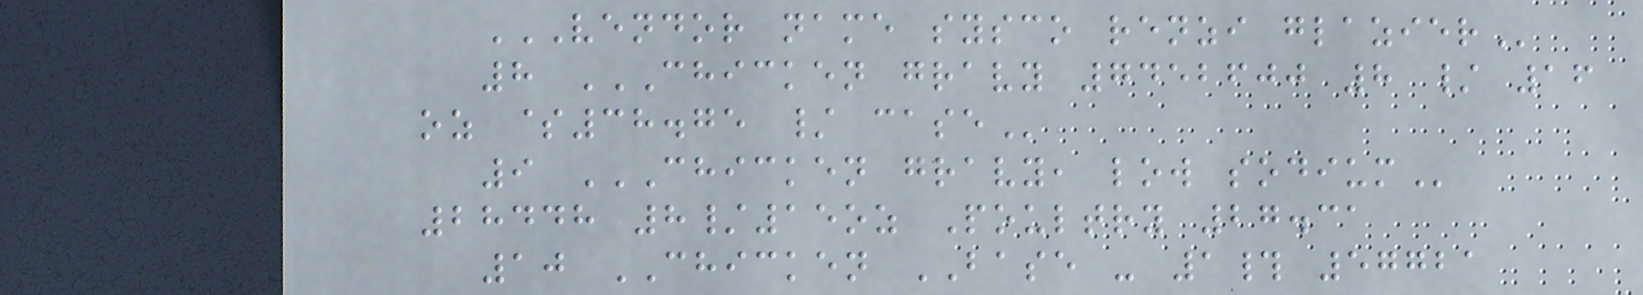VENDOR NAME SYSCO RENZI GLAZIER
8 CHICKEN GRAVY 7452600 8 / 16
OZ $38.75 / CASE
9 CHICKEN GRAVY, LOW SODIUM
28448 8/15oz Poultry 27.31
10 CHICKEN BASE - 1# 57721
